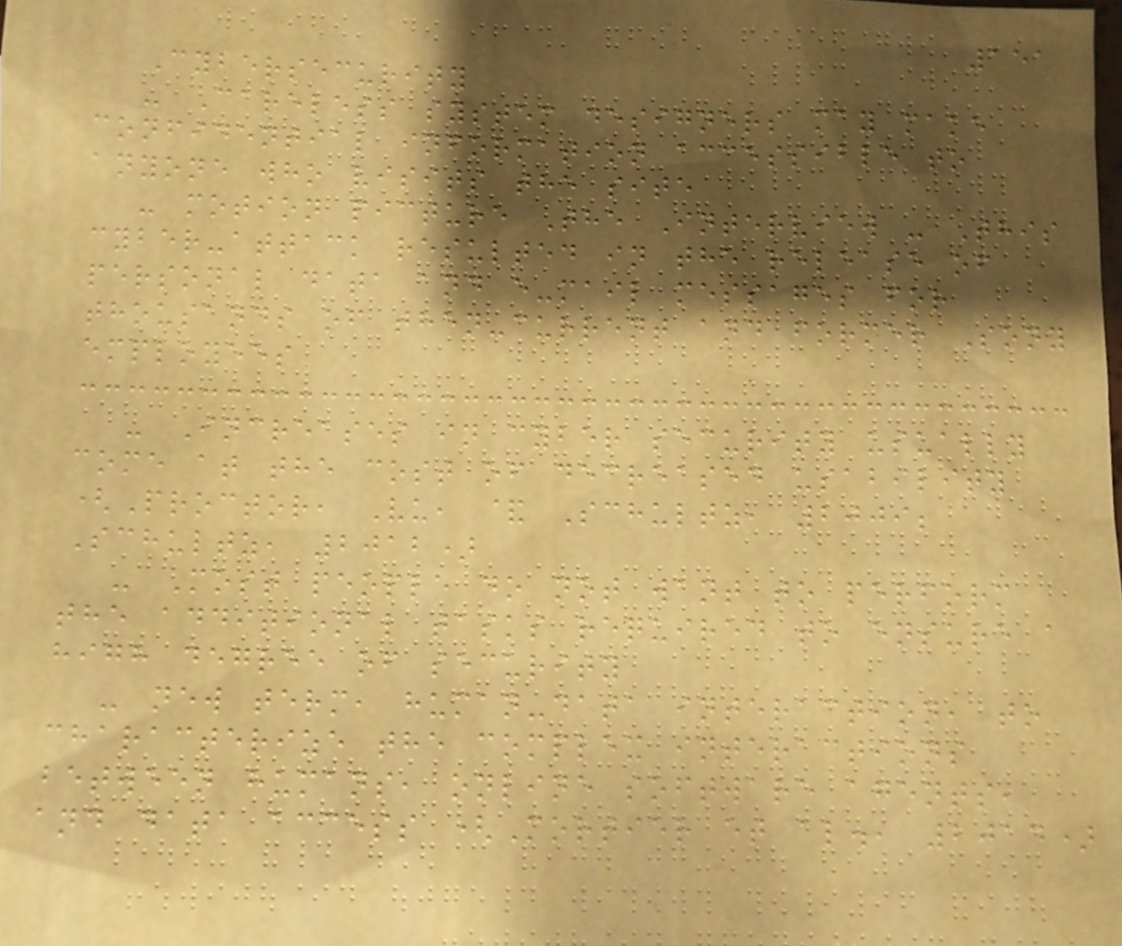151
Cybersecurity
- Careless system designers may make
confidential information accessible to
anyone who visits the site
- motion picture The Interview - This
cyber-attack resulted in the release of
personal data and e-mail messages for
thousands of then-current and former Sony
employees
- Increases in cyber security usually
come at the cost of decreased usability
(Proctor, Vu, & Schultz, 2009;
Schultz, 2012)
- Most people do not want to perform
the additional tasks required to ensure a
high degree of security
- new term, human-data interaction, to
characterize the complex interactions
between humans, online software agents,
and data access (Mortier et al., 2014)
